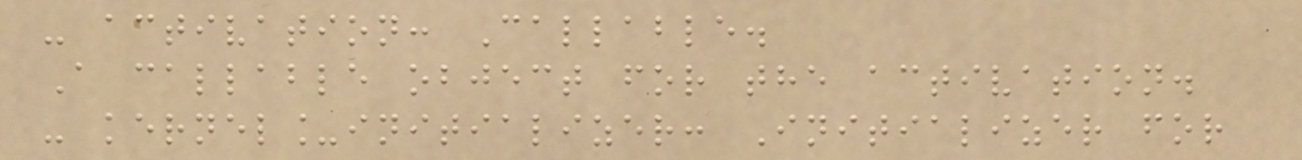- activation: Callable.
A callable object for the activation.
- kernel_initializer: Initializer for
